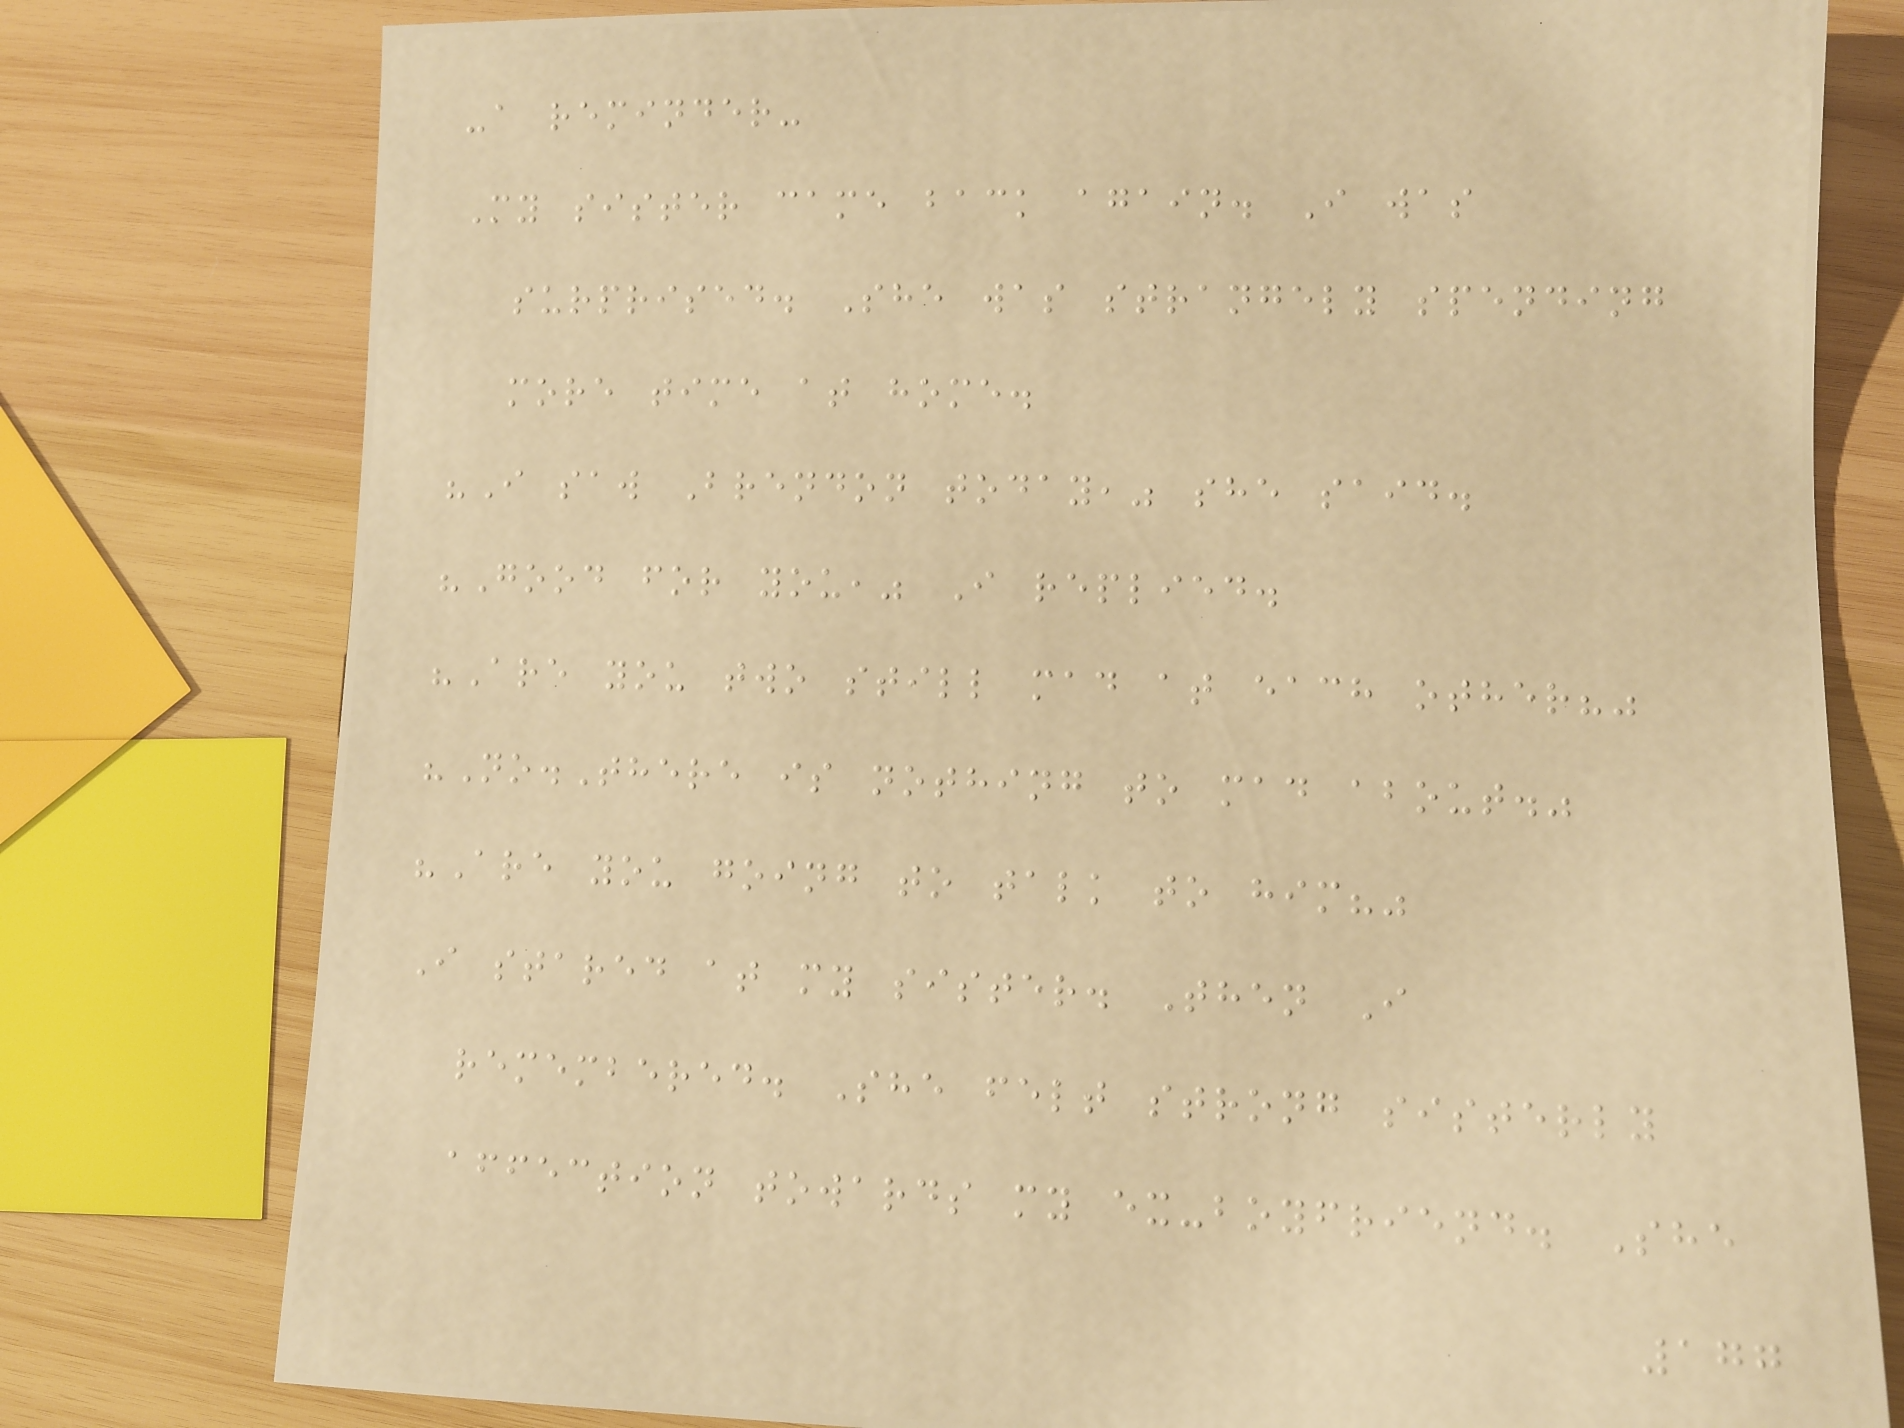-a reminder-
My sister came back again. I was
surprised. She was strangely spending
more time at home.
"I saw Brendon today," she said.
"Good for you," I replied.
"Are you two still mad at each other?"
"No.There is nothing to mad about."
"Are you going to talk to him?"
I stared at my sister. Then I
remembered. She felt strong sisterly
affection towards my ex-boyfriend. She
177
